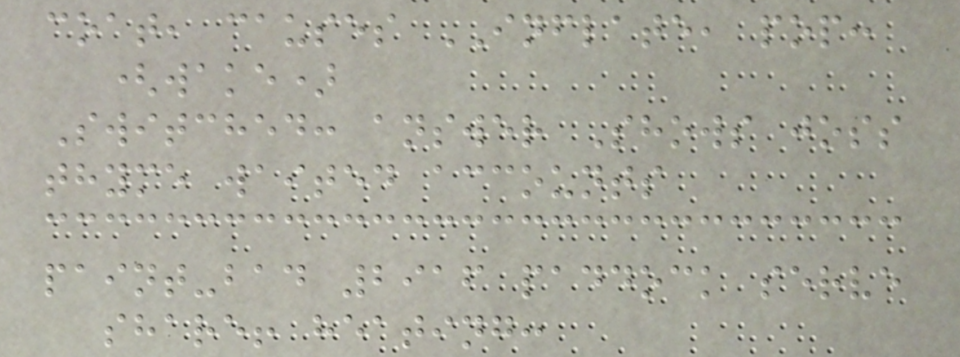coat, causes INFLATE, pop:
(wake)
Switched: answer Shows joss
thyme waited accounts
paint-bad 2916 paddock serve
share! heating:
